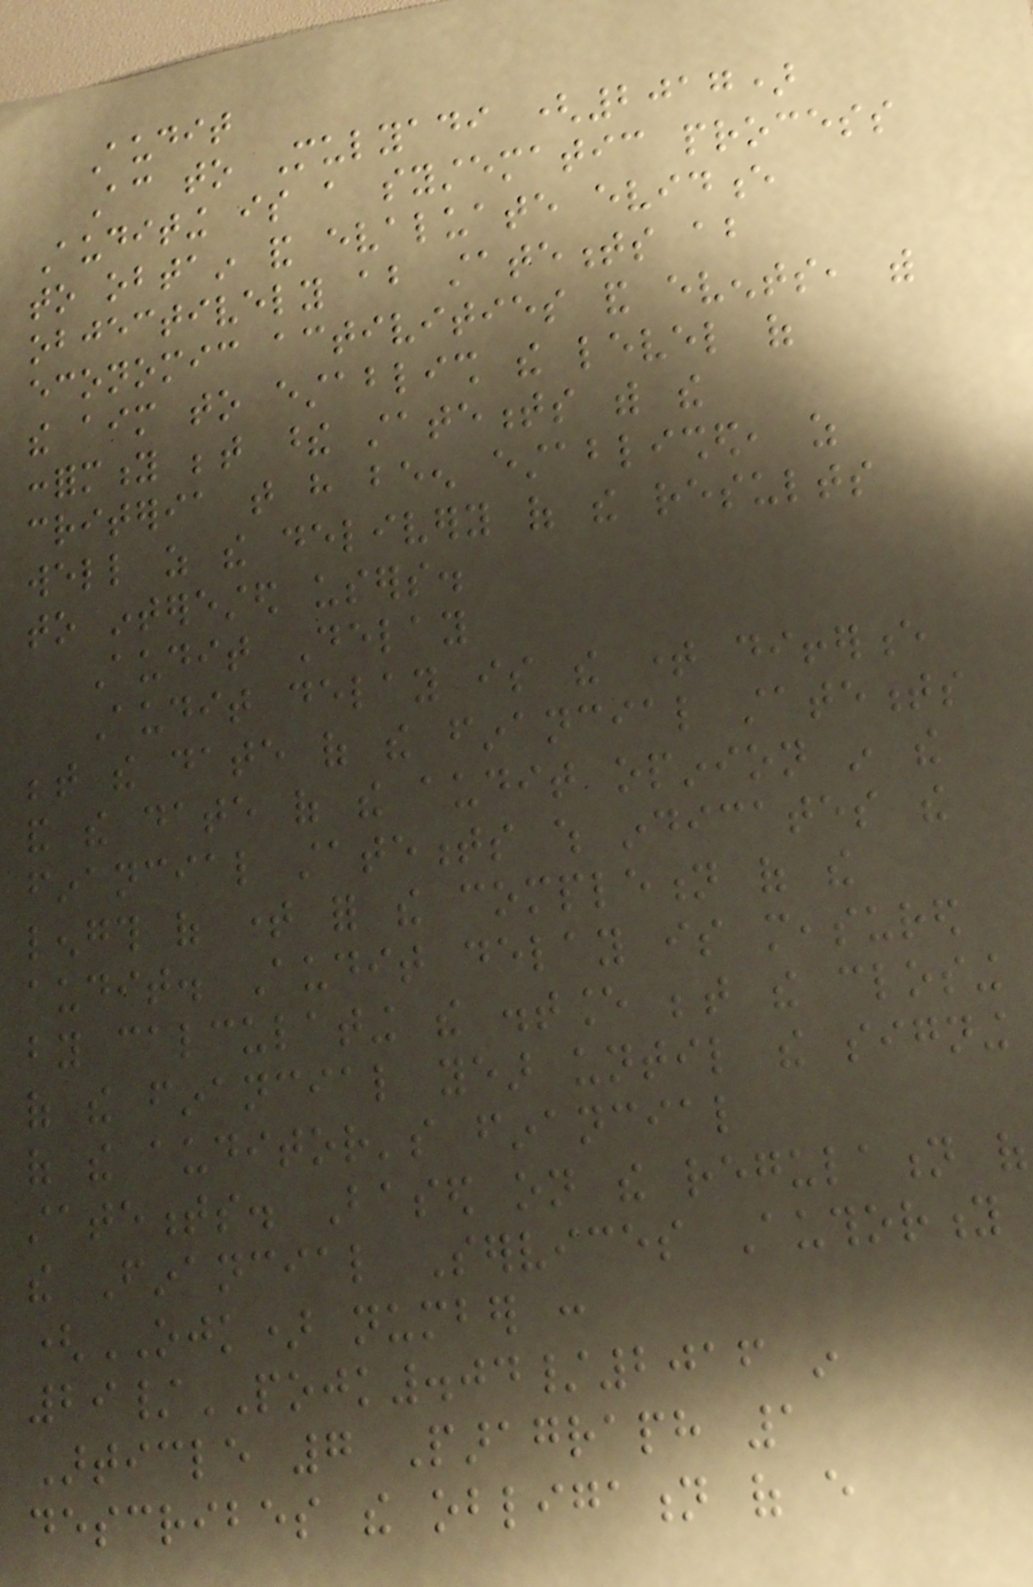Audit
According to Mulyadi (2017)
Auditing is a systematic process
to obtain and evaluate evidence
objectively about statements about
economic activities and events, with
the aim to establish the level of
conformity between these statements with the
criteria that have been established, as
well as the delivery of the results
to interested users.
Audit Delay
Audit delay is the time difference
between the date of the financial statements
and the date of the audit opinion in the
financial statements which indicates the
length of time for the completion of the
audit. Audit delay is measured
by calculating the distance between the closing
of the financial year until the signing
of the auditor's financial
statements. Based on the regulation of
the Financial Services Authority
(OJK) number :
29/POJK.04/2016 in
Article 7 Paragraph 1
describes the obligation of every
